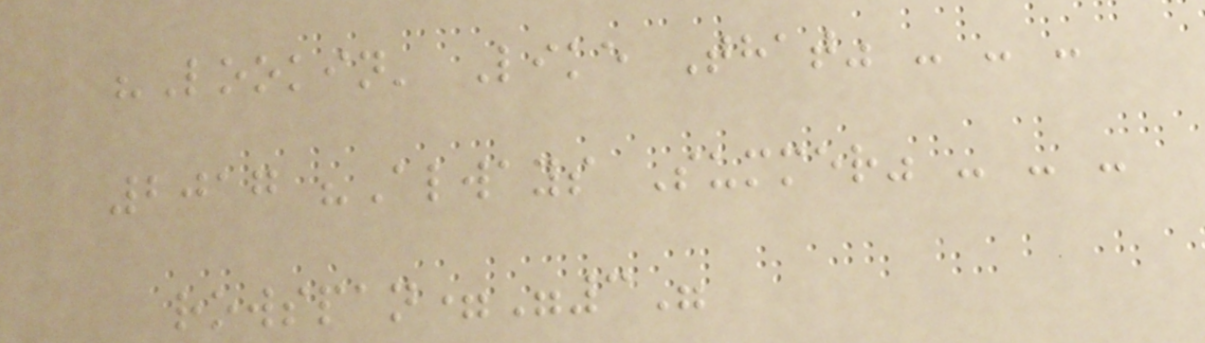"Lookin' Like That" - - -
2017 "Always Summer" - - -
rowspan="3"
